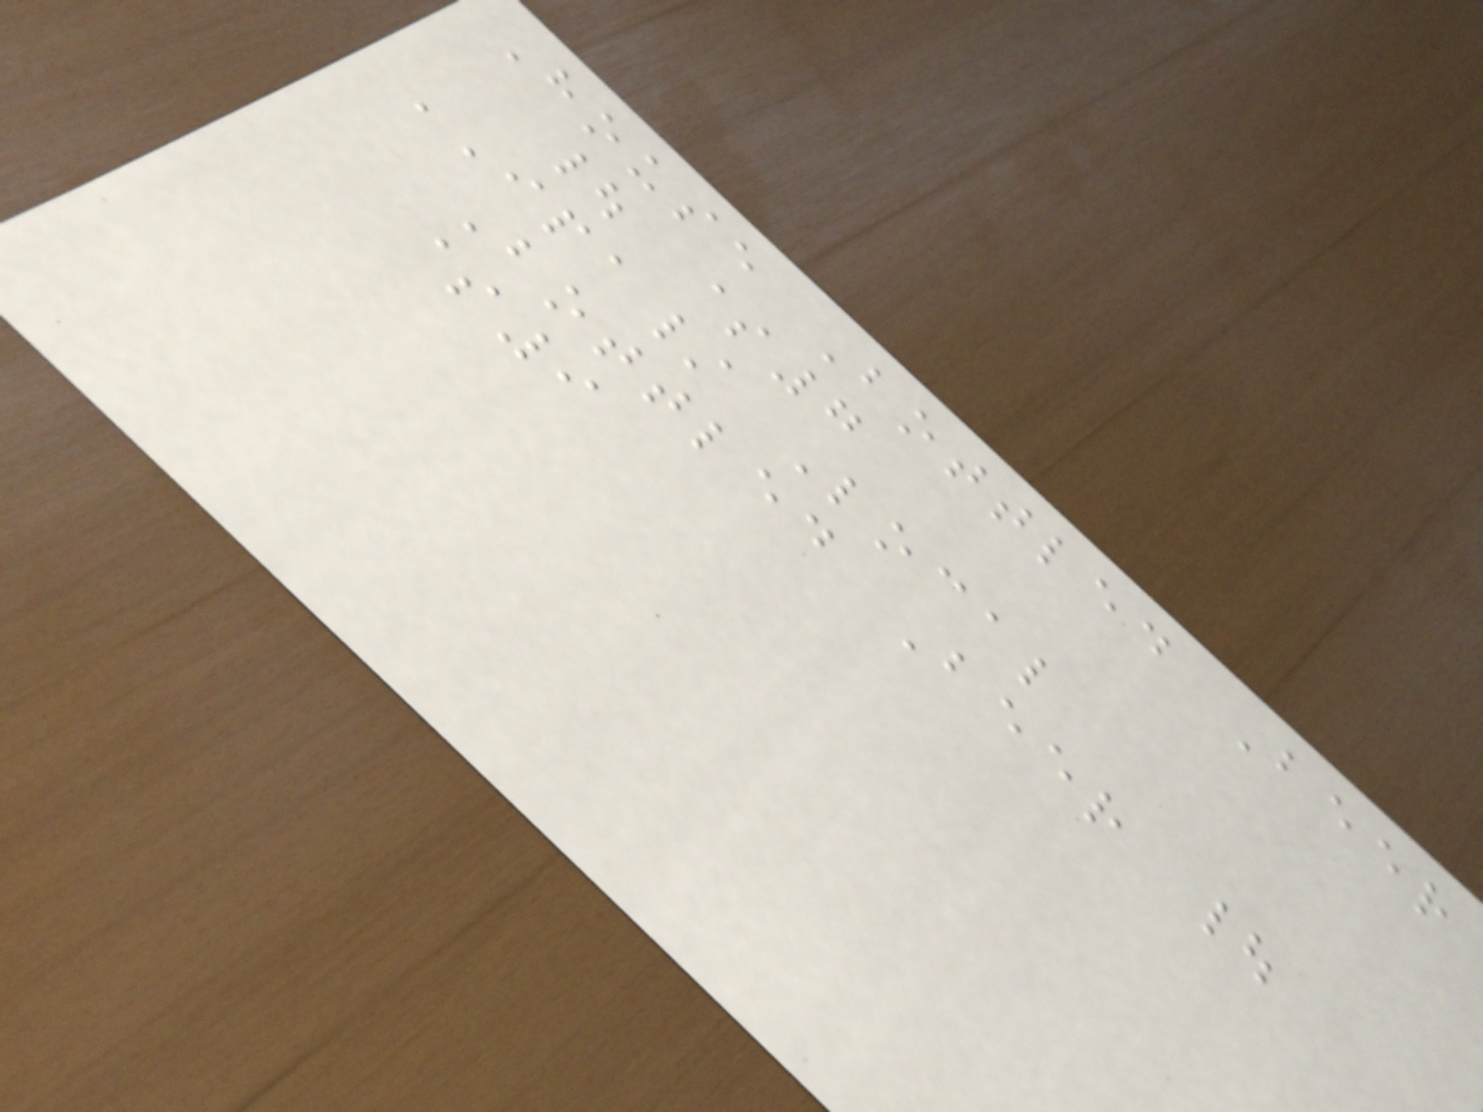House Bottled Beer
| $7
IPA/ Local
Bottled Beer |
$9
